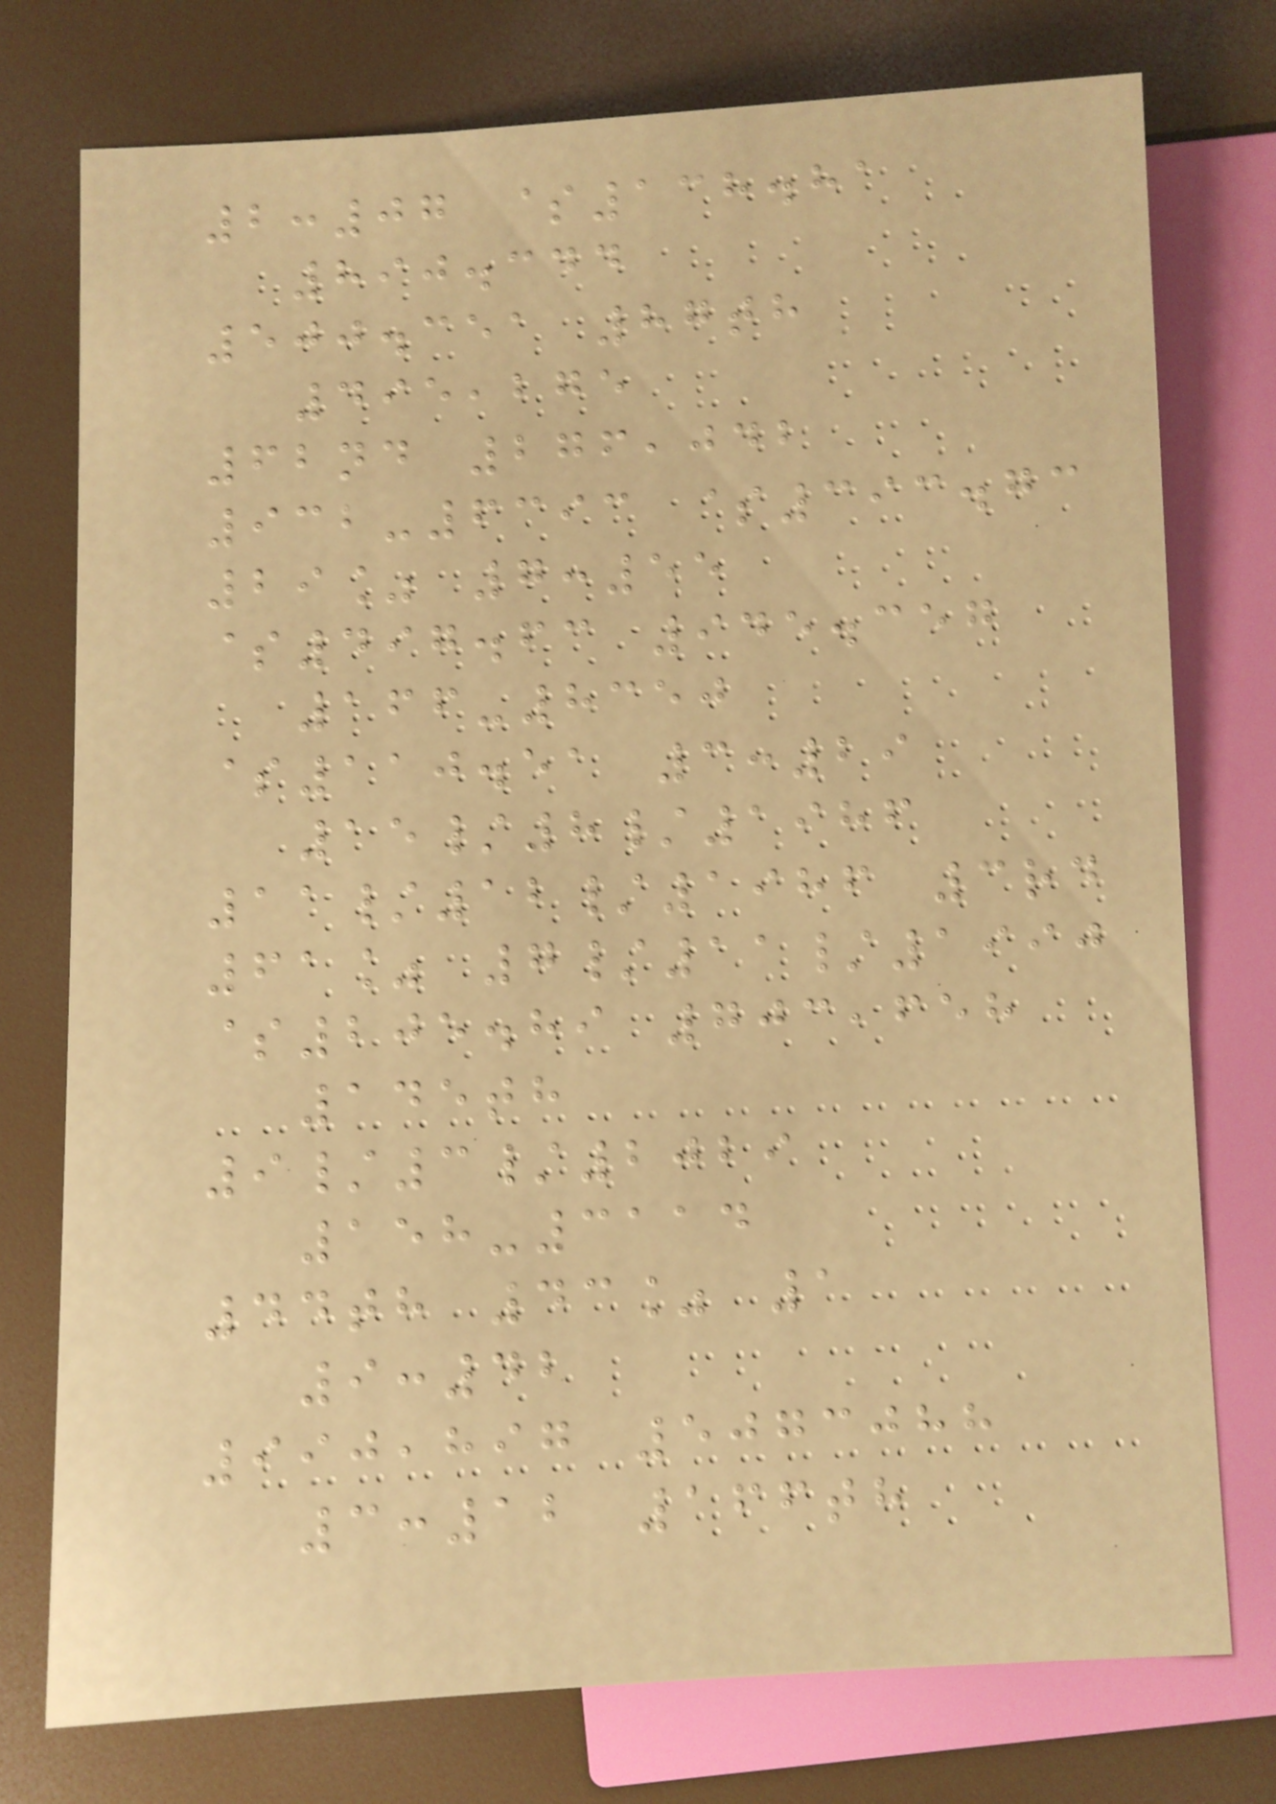2:07 $138.81
890.344
500.351 87th
495,275
62nd 276,042
932-6393 $393.73
29% 7:55
$497.63 945.357
166-8350
$110.51 3:29
15/8/1986
11/12/1986 3rd
61% 7/11/1990
$205.89 703,658
145th
9/3/2029
158-3114
44th 43% 1
9:42
990,897 5073088
3:12 166th
